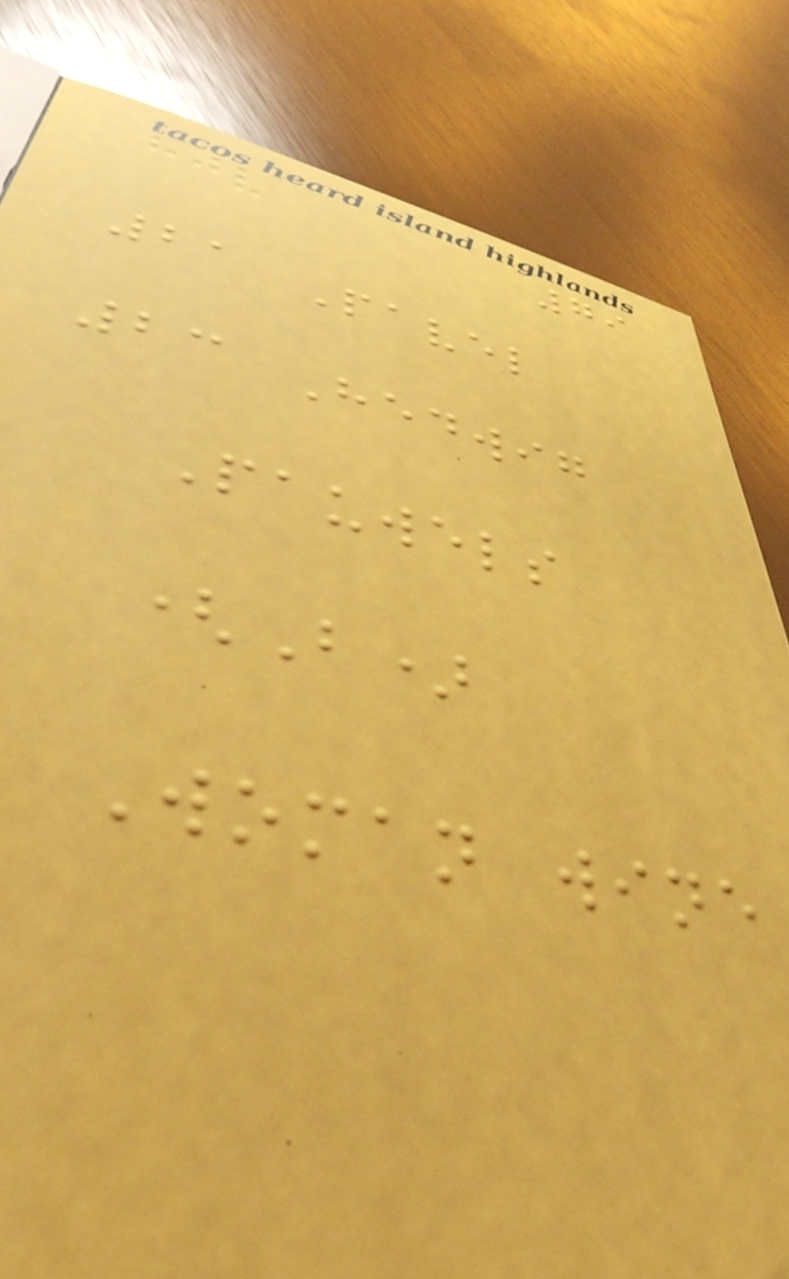79
21 Pavel
23 Hedwig
Pauwels
(B)
Woman wine
